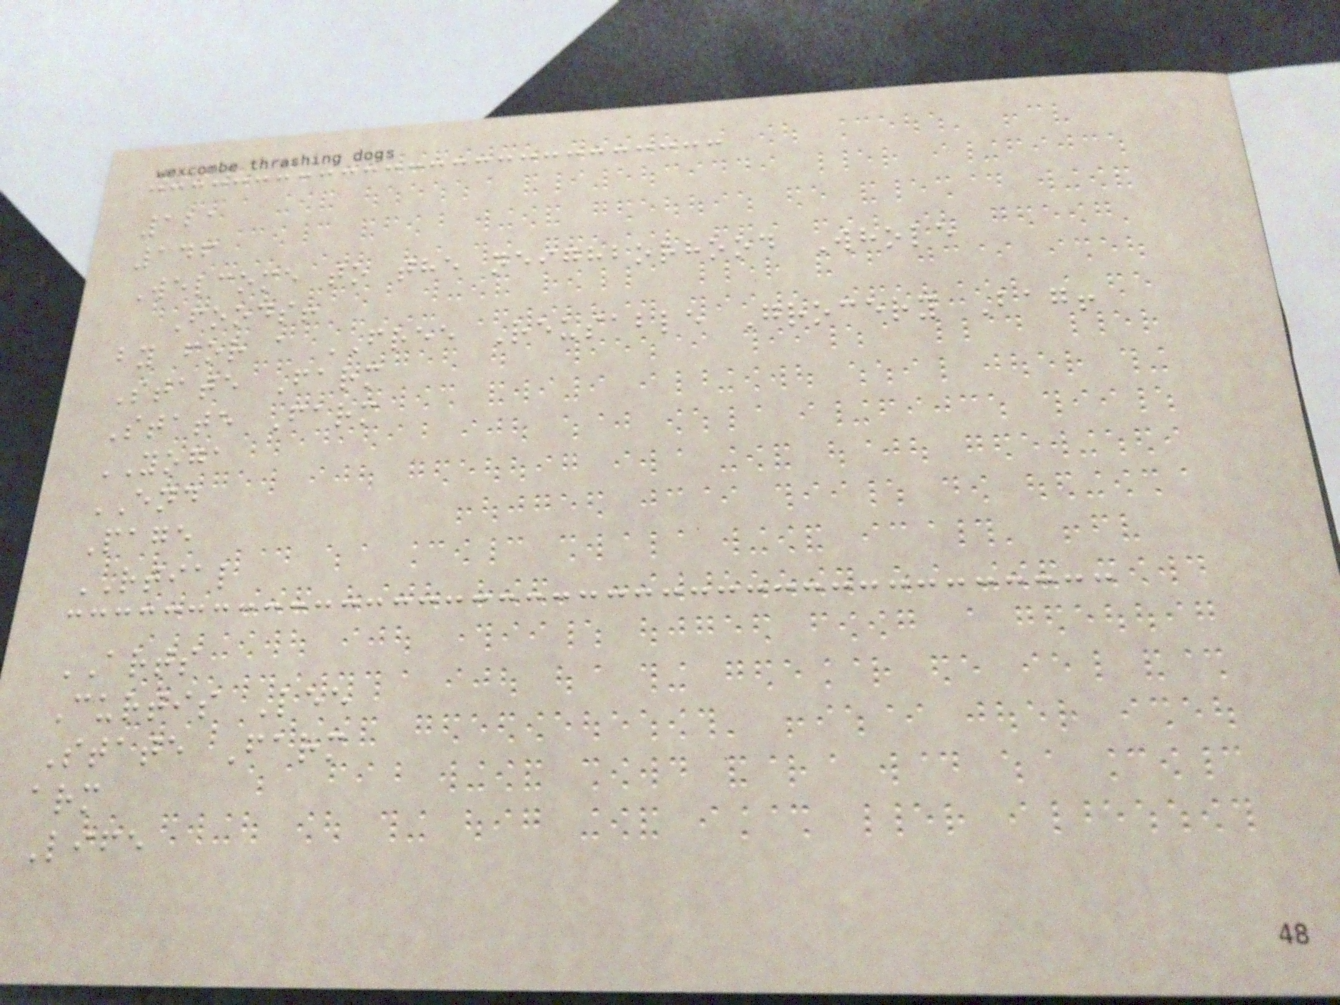121
146
Welcome to the neighborhood Whole
Foods!
by for a FREE Reusable Grocery Bag!
State Farm
State Farm
YOGA
END
Page
RTIAL
ARTS
Curtis Lee
State Farm
arm
Life
